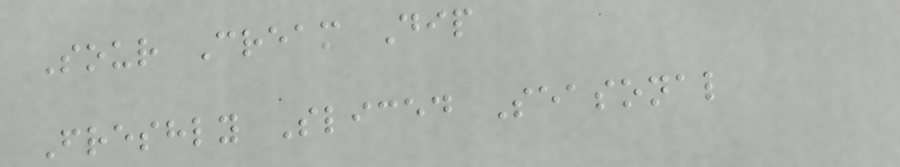Sour Cream Dip
Freshly Sliced Seasonal
